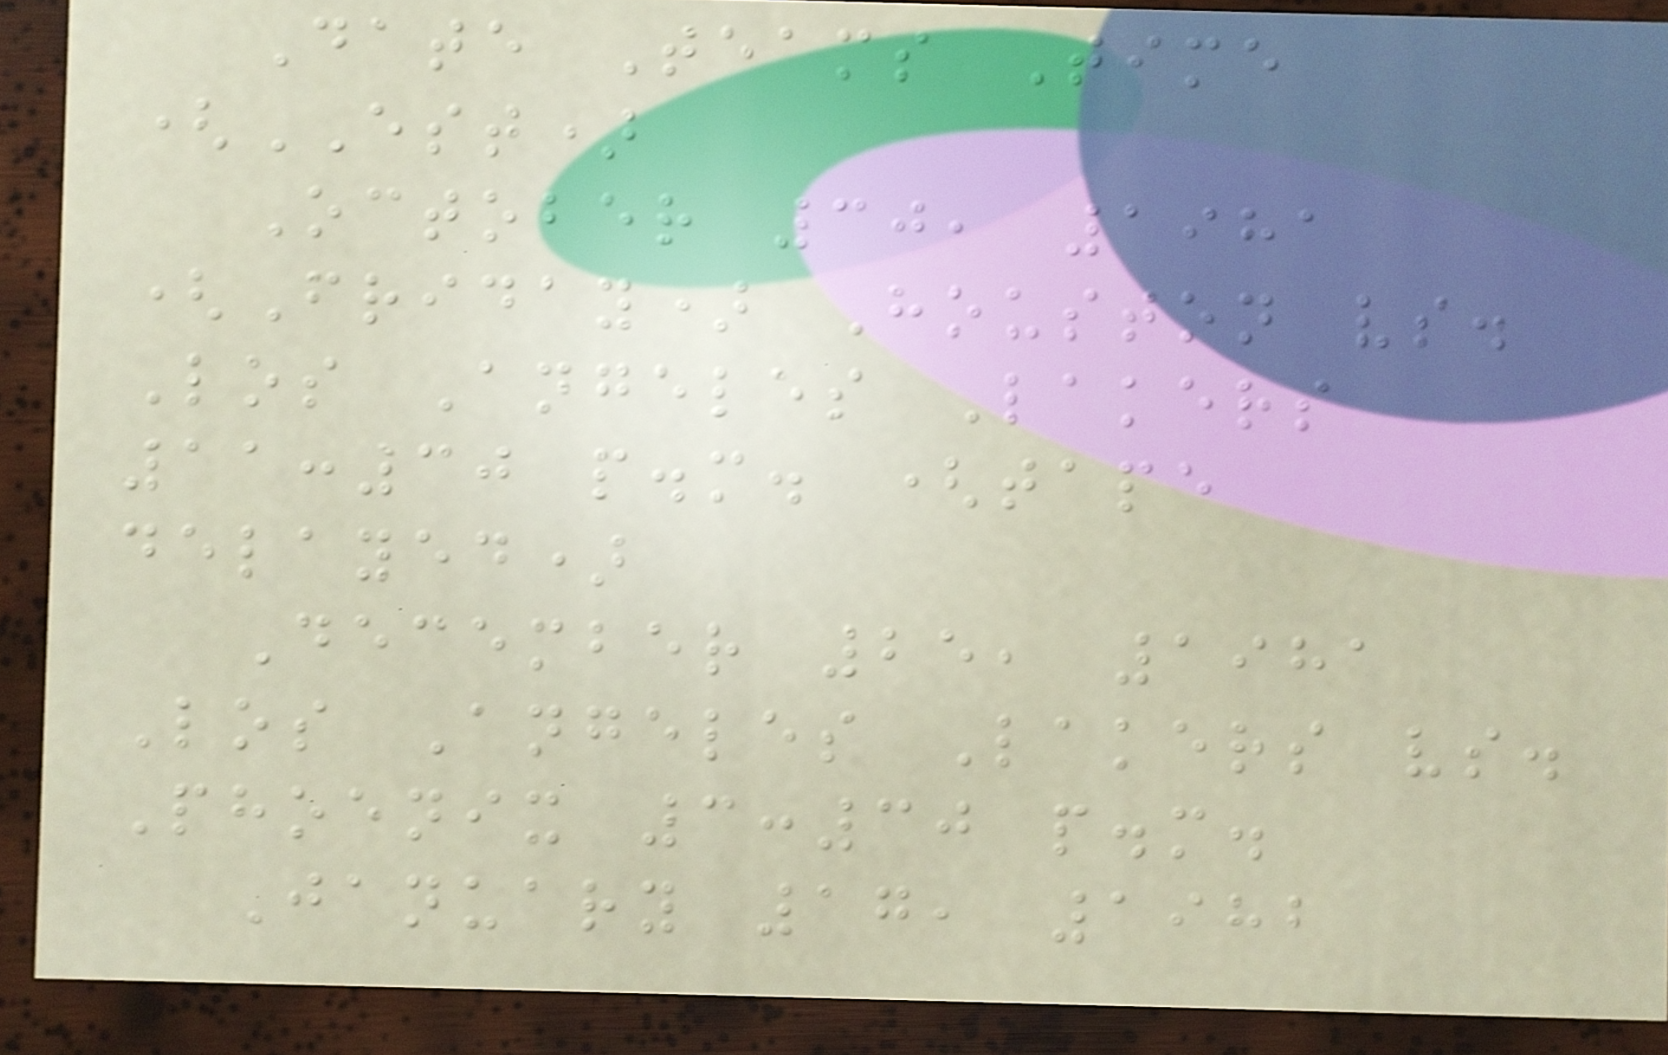Date Teams Time
(EST)
October 30, 1981
(Friday) Houston vs.
Los Angeles Lakers
11:30 p.m. (tape
delayed)
December 25, 1981
Los Angeles Lakers vs.
Phoenix 3:30 p.m.
January 17, 1982
